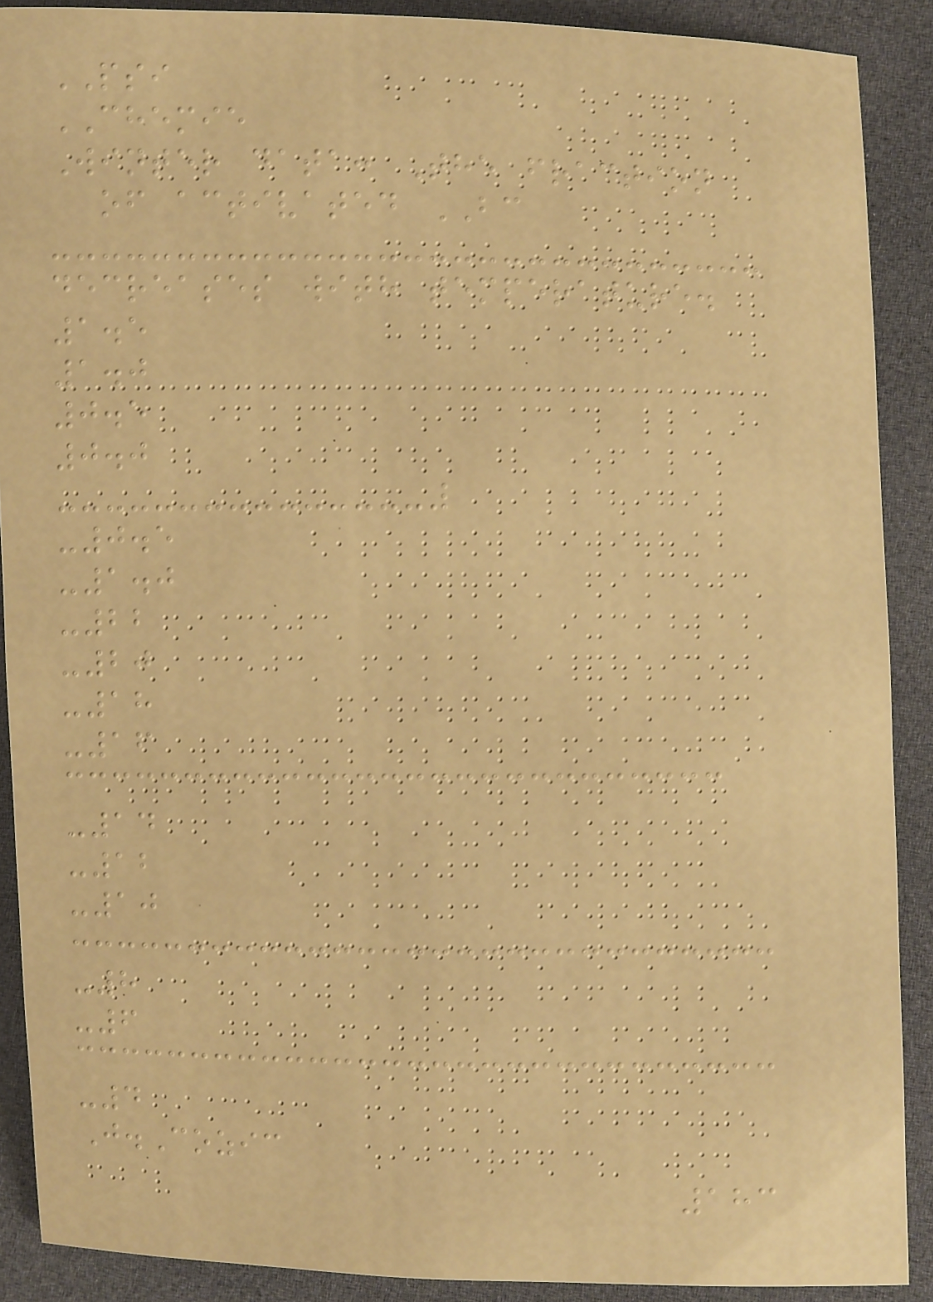PSI
CHEMIE
Winter data: The fraction
of activated BC
decreases with temperature.
1.5
1.0
0.5
0.0
-0.5
-1.0
-22
-20
-18
-16
-14
-12
-10
-8
-6
-4
J.Cozic
183
